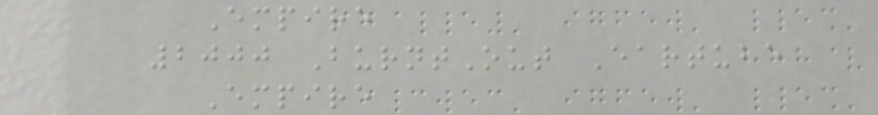Empire
2000 BurntOut Eartube
Empire
